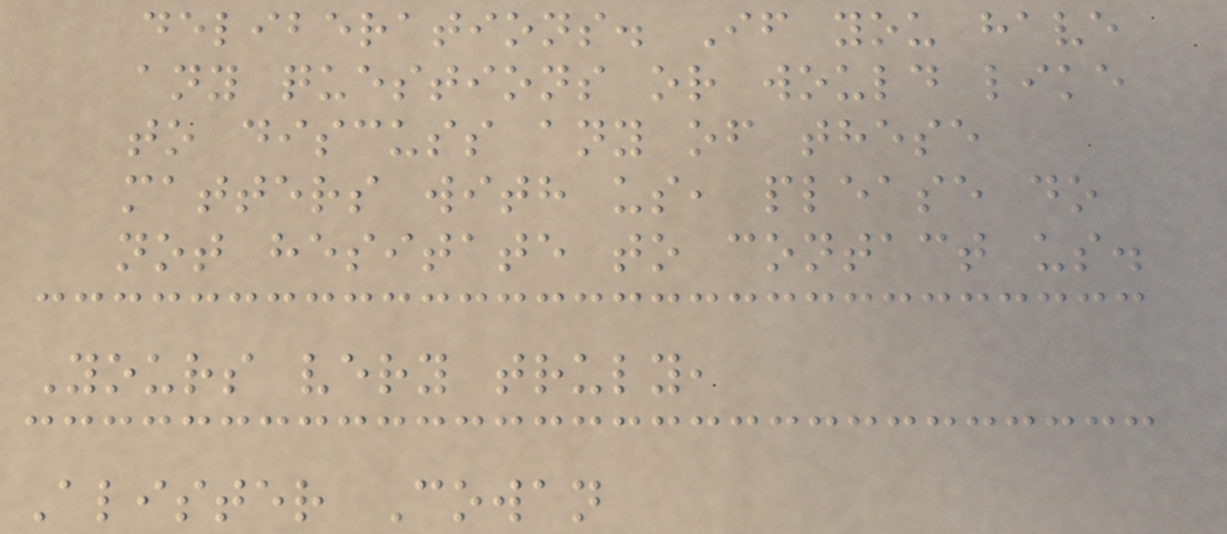deliberations. If you have
any questions or would like
to discuss any of these
matters with us, please do
not hesitate to contact us.
Yours very truly,
Alister Cowan
